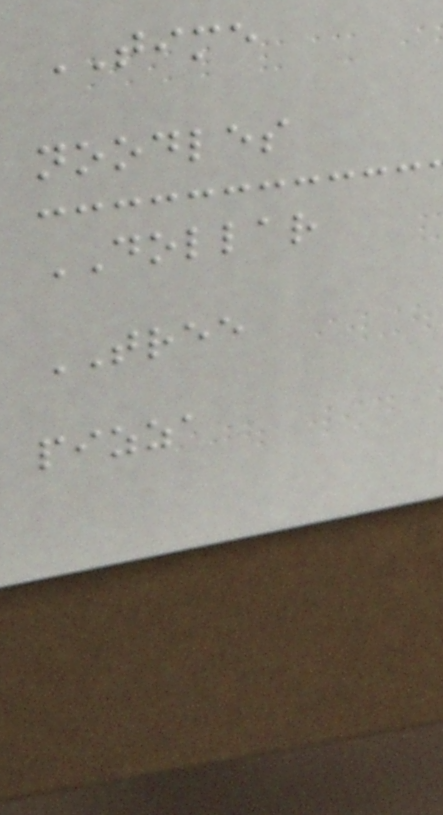TIME
noodles
DOLLAR
TREE
pizza
